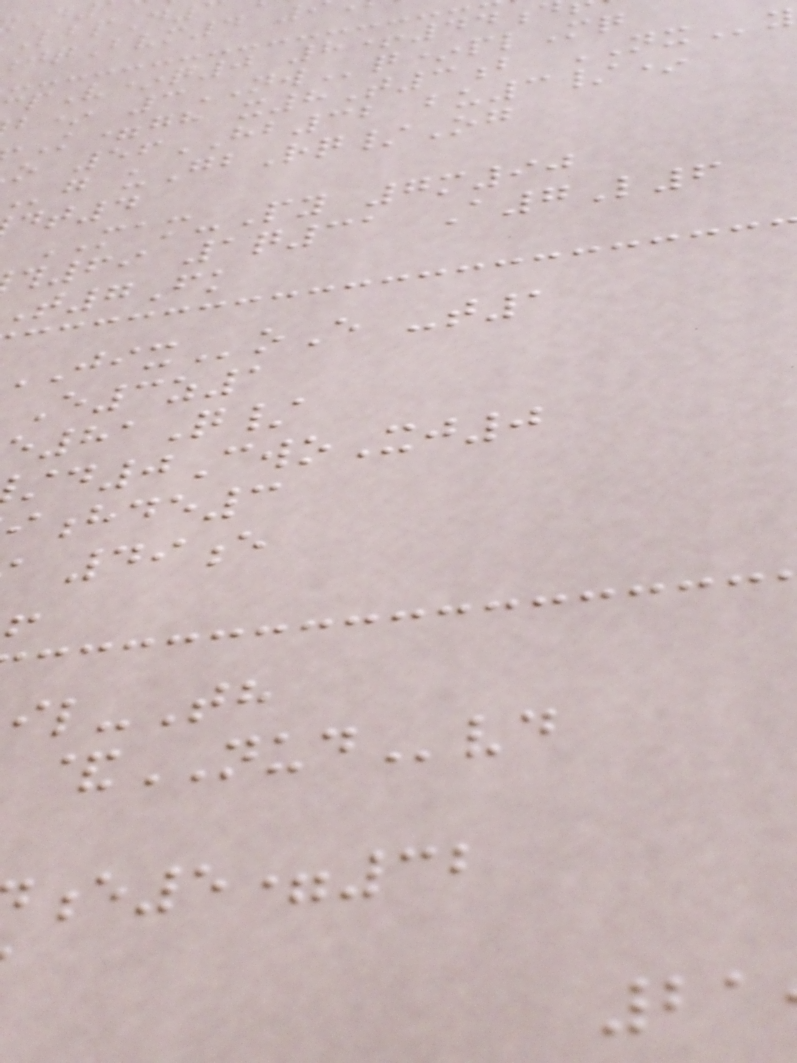jqBvm4
pV*q0 8+44
b* 3NWq*plMq
K=gh x8T3b NXy
o 56HB32 bu3/*
g uGbRq/Og
MAM-Py 7m90
69 1q31 A7L6
7Fk
oE -t1
E3z1
81Q/
d0CwoXj0
hde3
49e
l-Th
&NUDvd
e5=32
